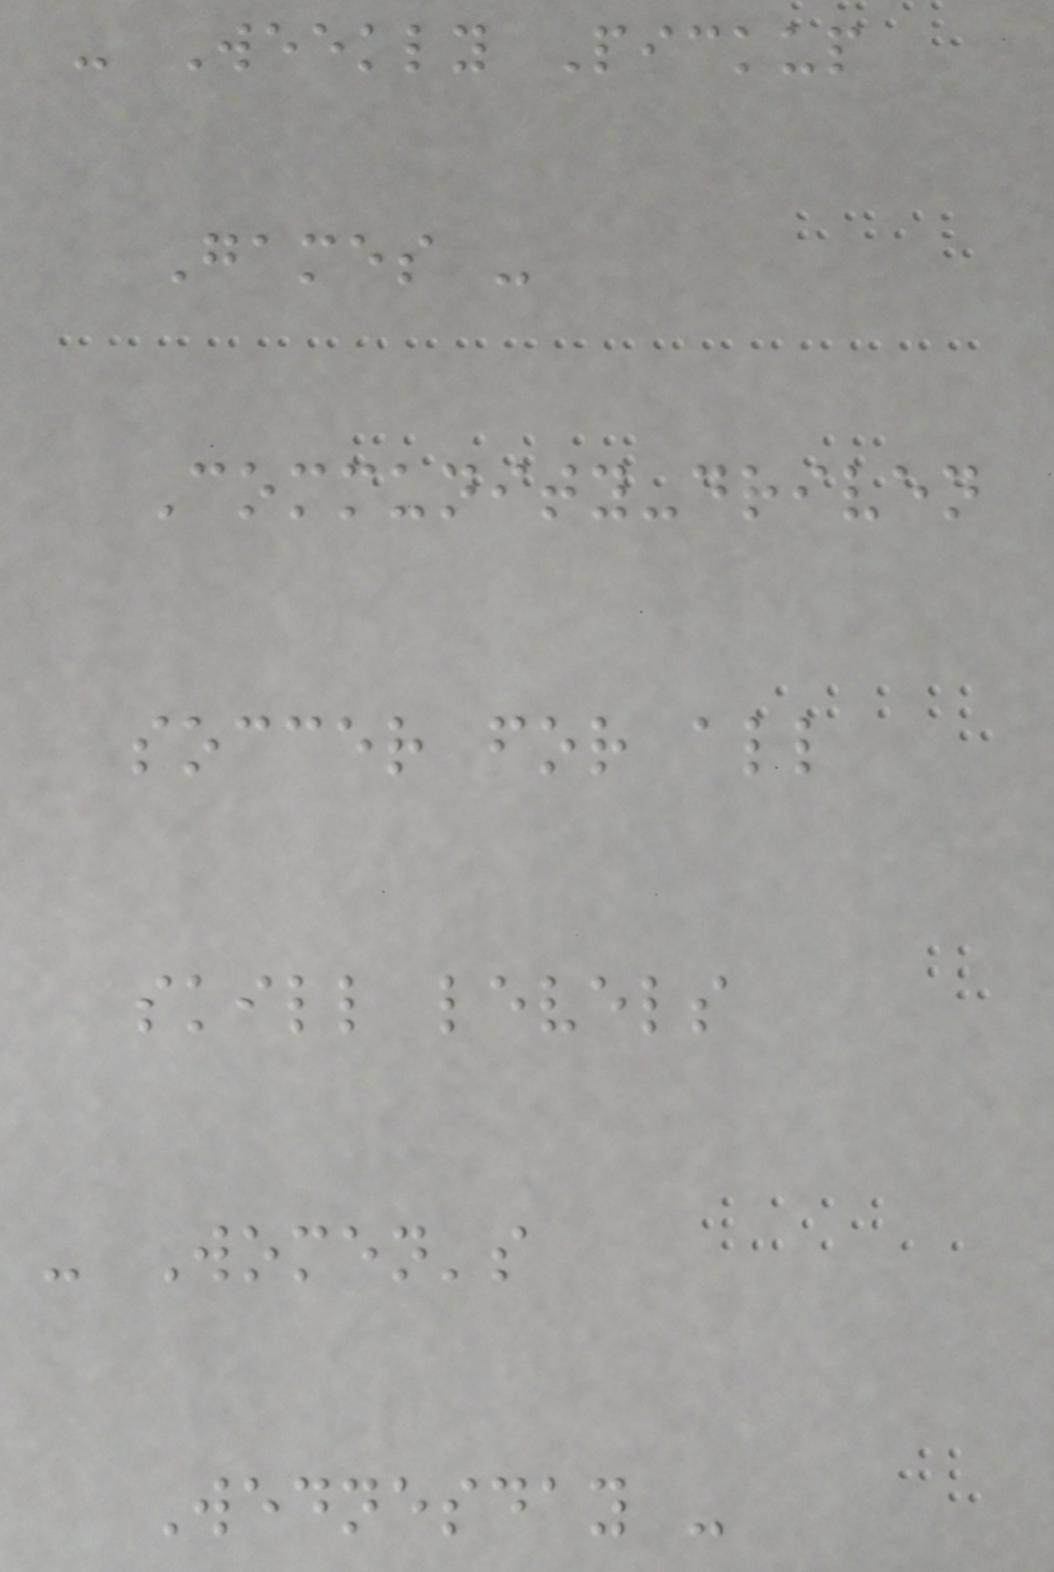- Weekly Pickup
Games -
Community-driven
soccer for all
skill levels
- Women's
Wednesday -
